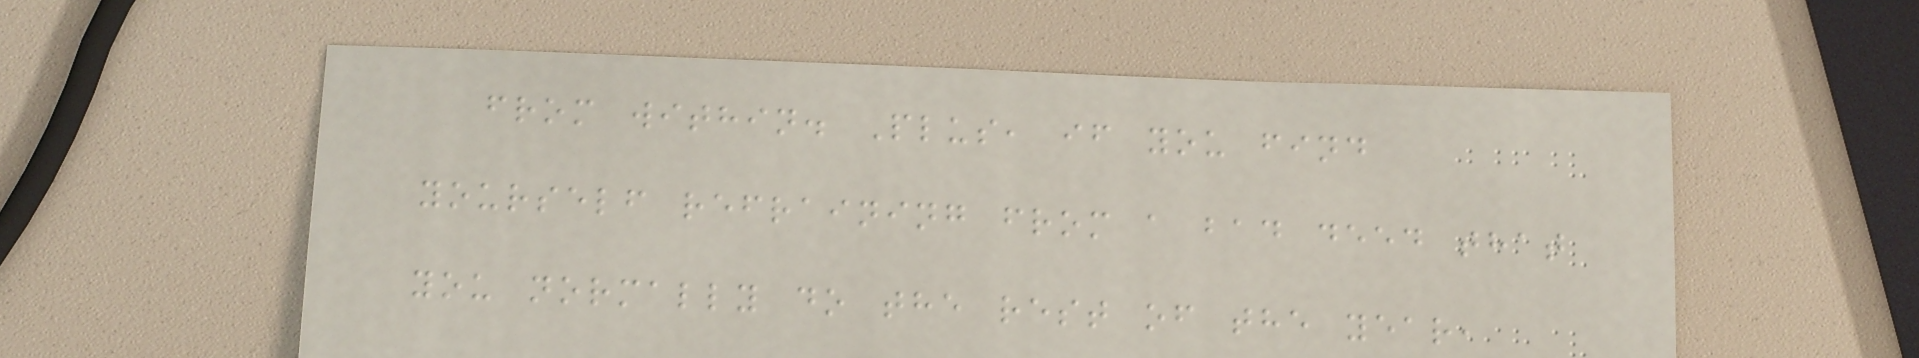from within. Plus, if you find
yourself refraining from a bad deed that
you normally do the rest of the year,
